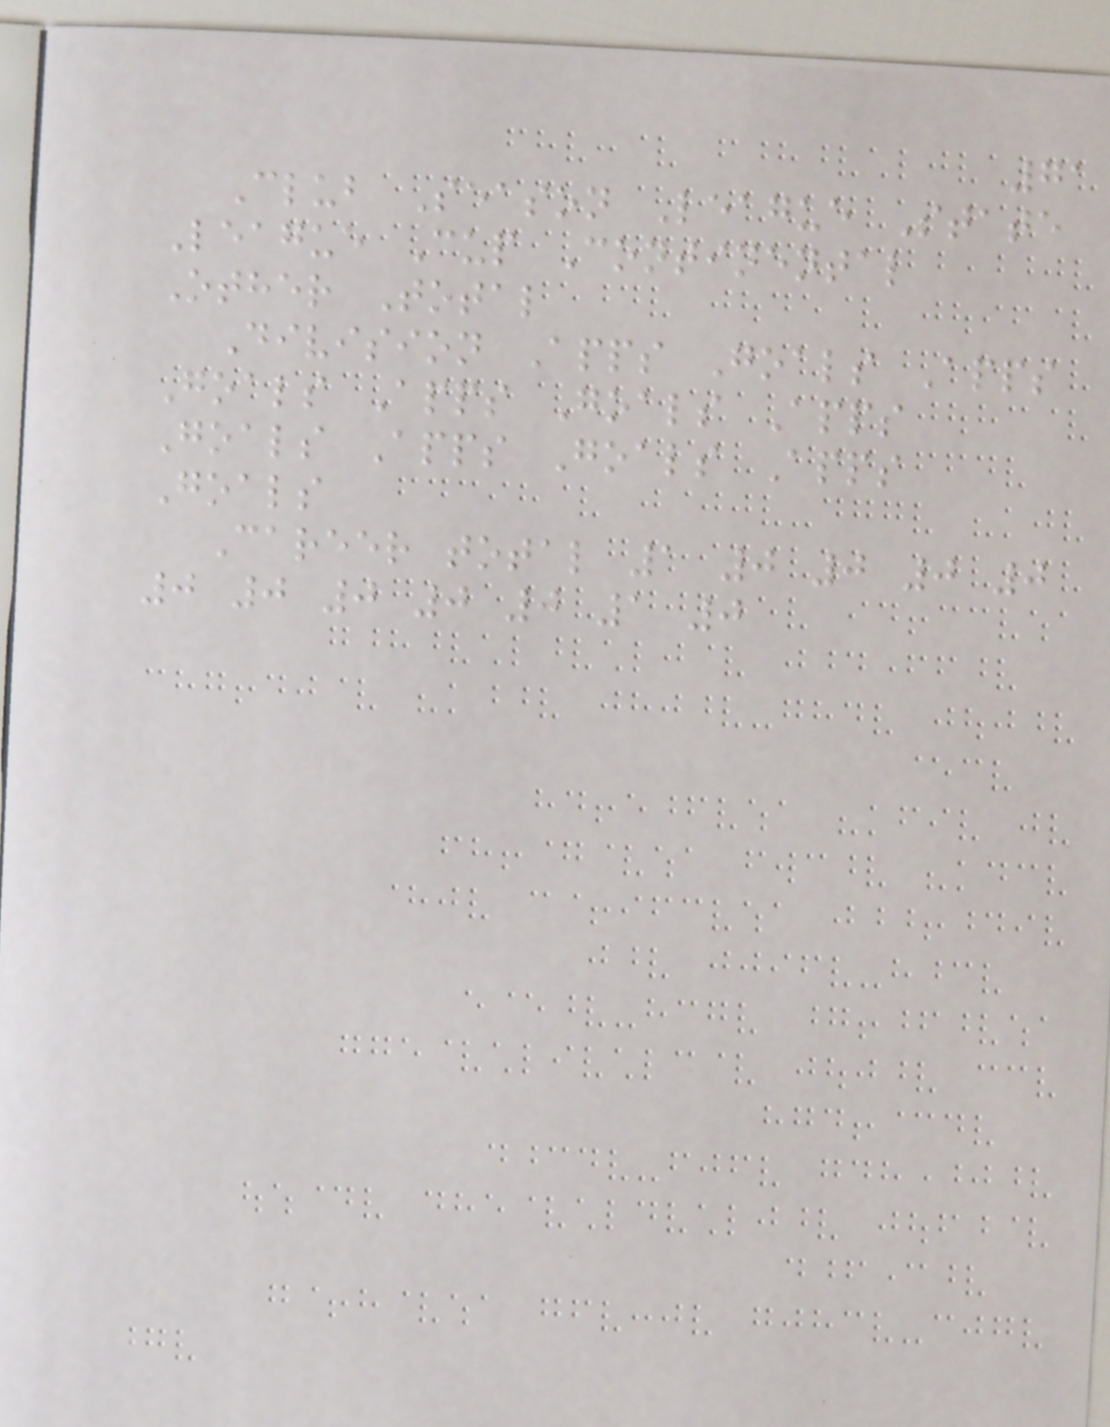71
Club Season League State
League Cup Continental
Other Total
Division Apps Goals Apps
Goals Apps Goals Apps
Goals Apps Goals Apps
Goals
Career total 1 0 0 0 0
0 0 0 0 0 1 0
